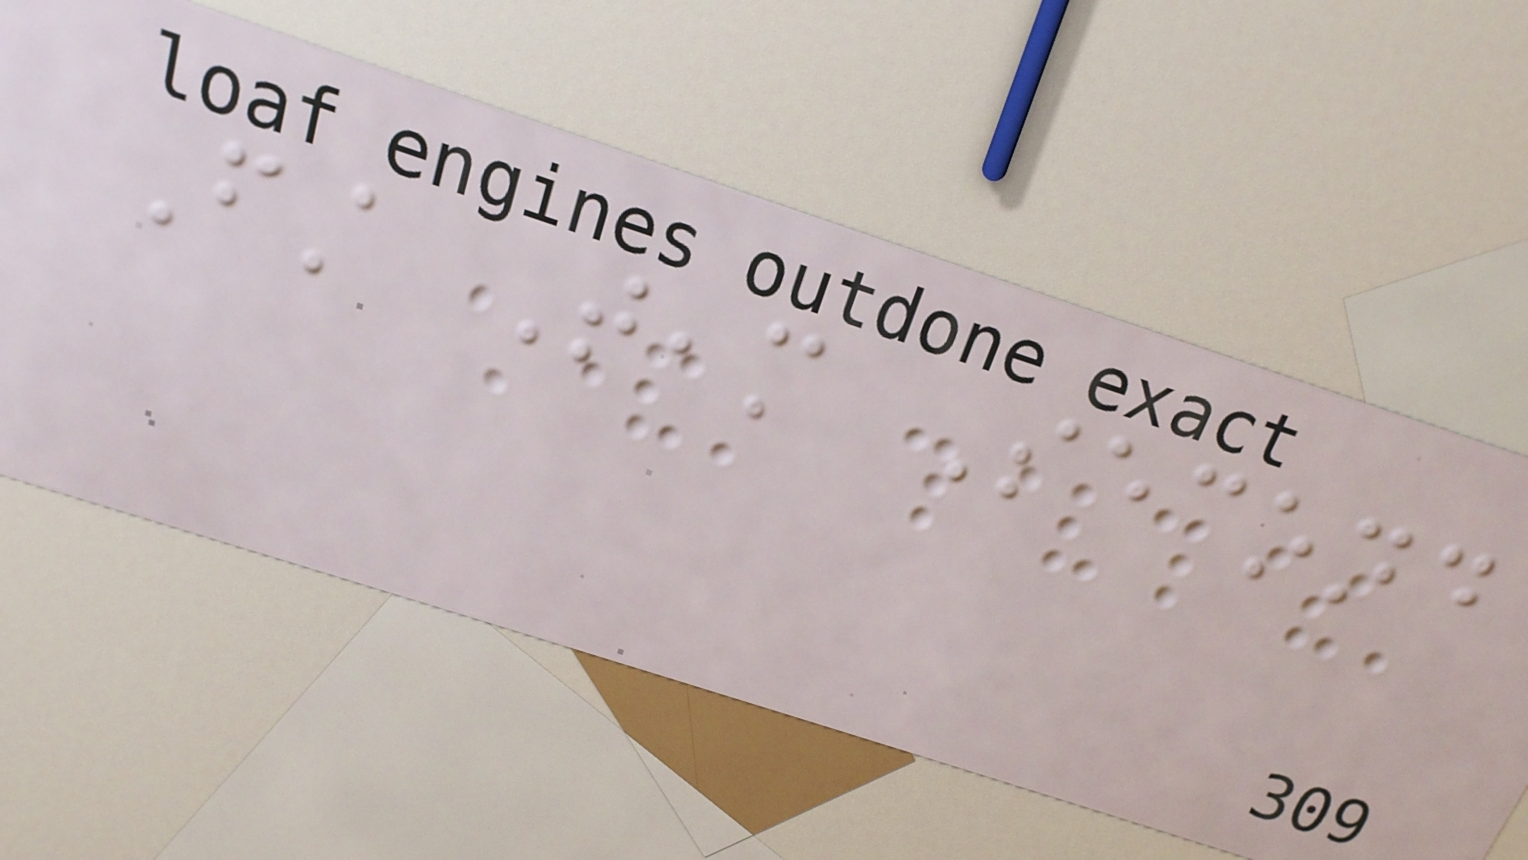First Team Second
